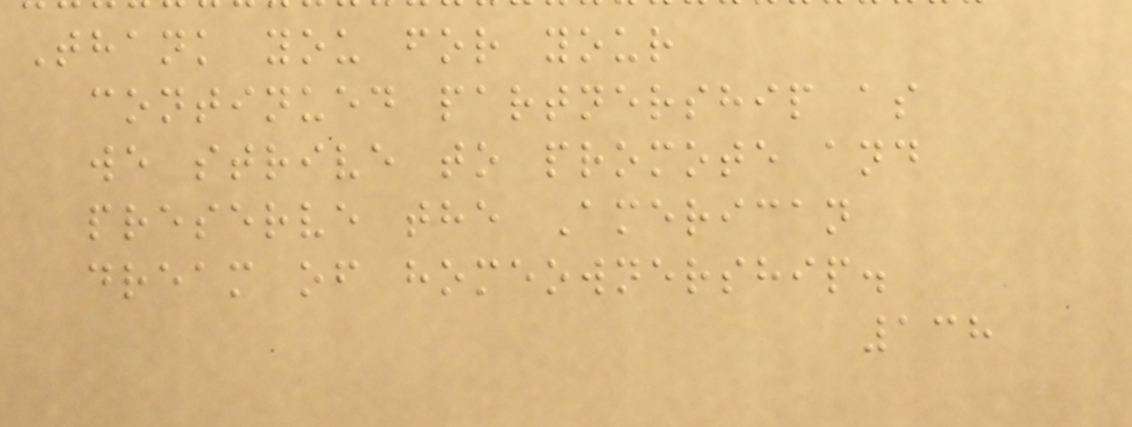Thank you for your
continued partnership as
we strive to promote and
preserve the American
dream of homeownership.
138
